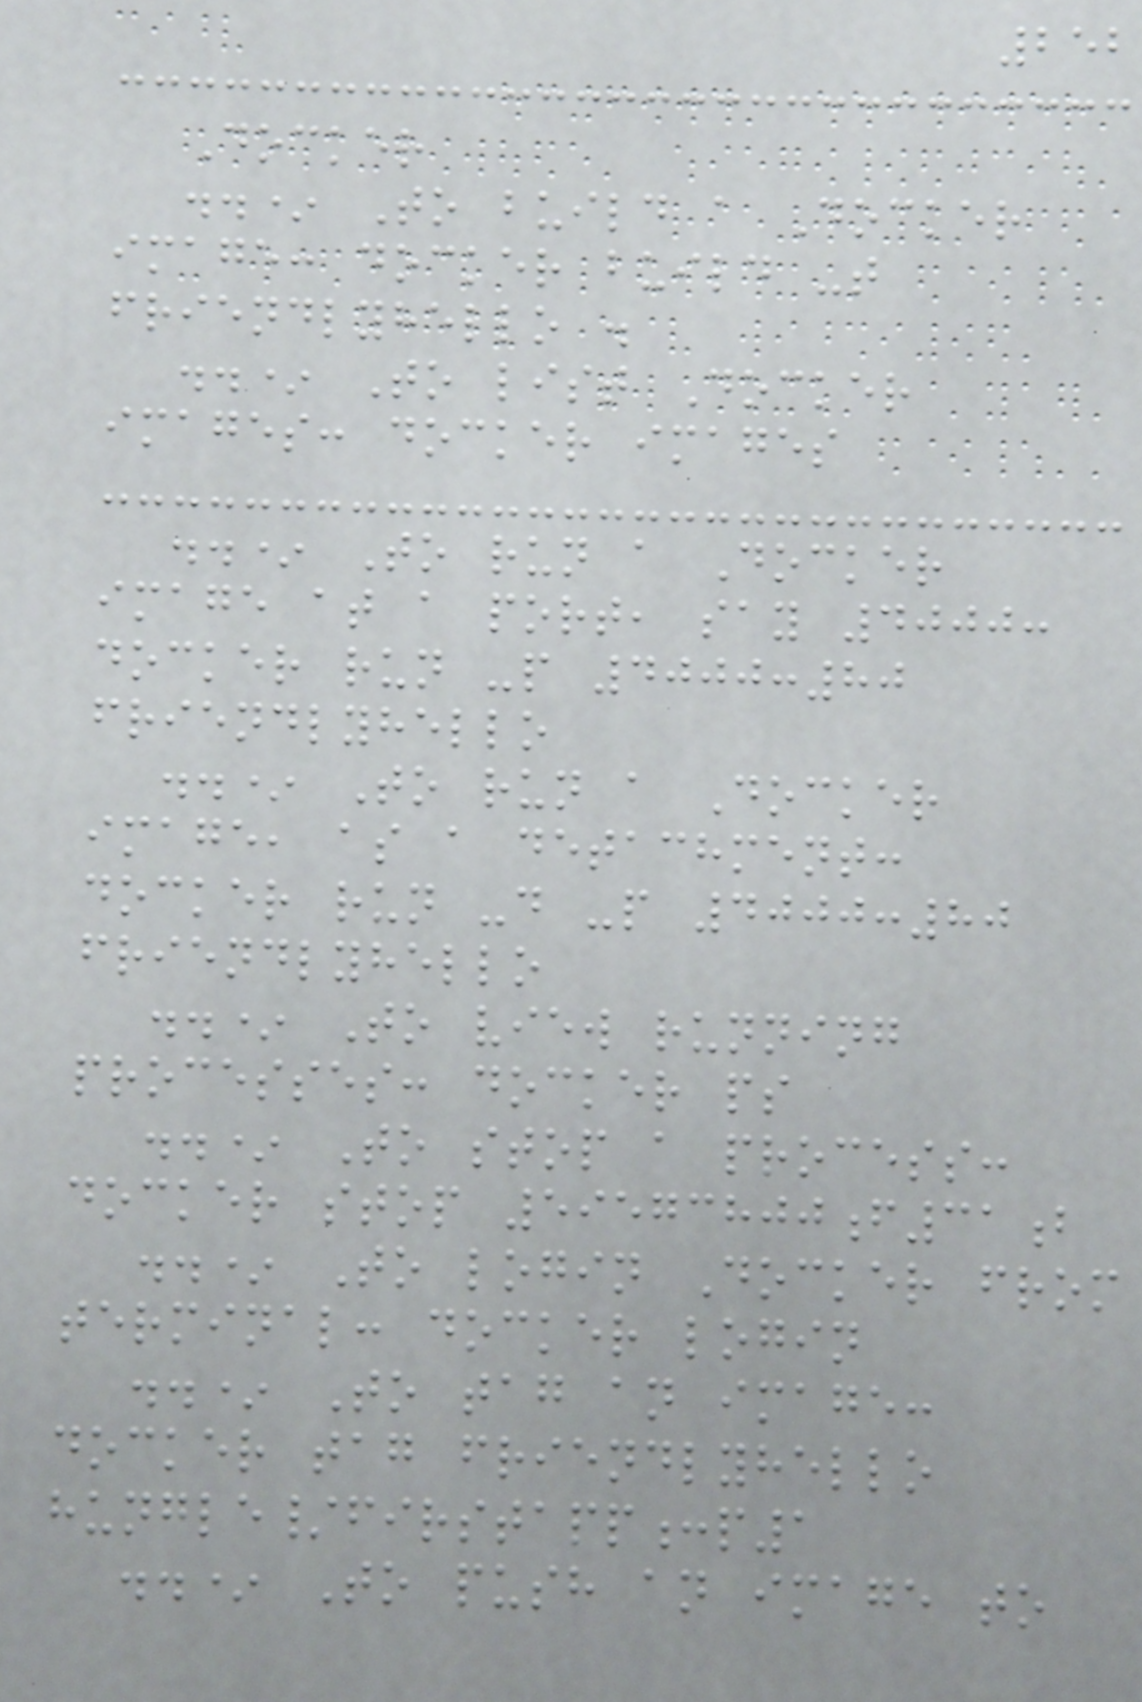252
Docker
..* To build a Docker
image: docker build -t
friendlyhello .
..* To list Docker
images: docker images
..* To run a Docker
image at a port, say 4000:
docker run -p 4000:80
friendlyhello
..* To run a Docker
image, as a detachment:
docker run -d -p 4000:80
friendlyhello
..* To view running
processes: docker ps
..* To stop a process:
docker stop 59573800f31b
..* To login Docker from
terminal: docker login
..* To tag an image:
docker tag friendlyhello
hungle/firstapp:p1
..* To push an image to
